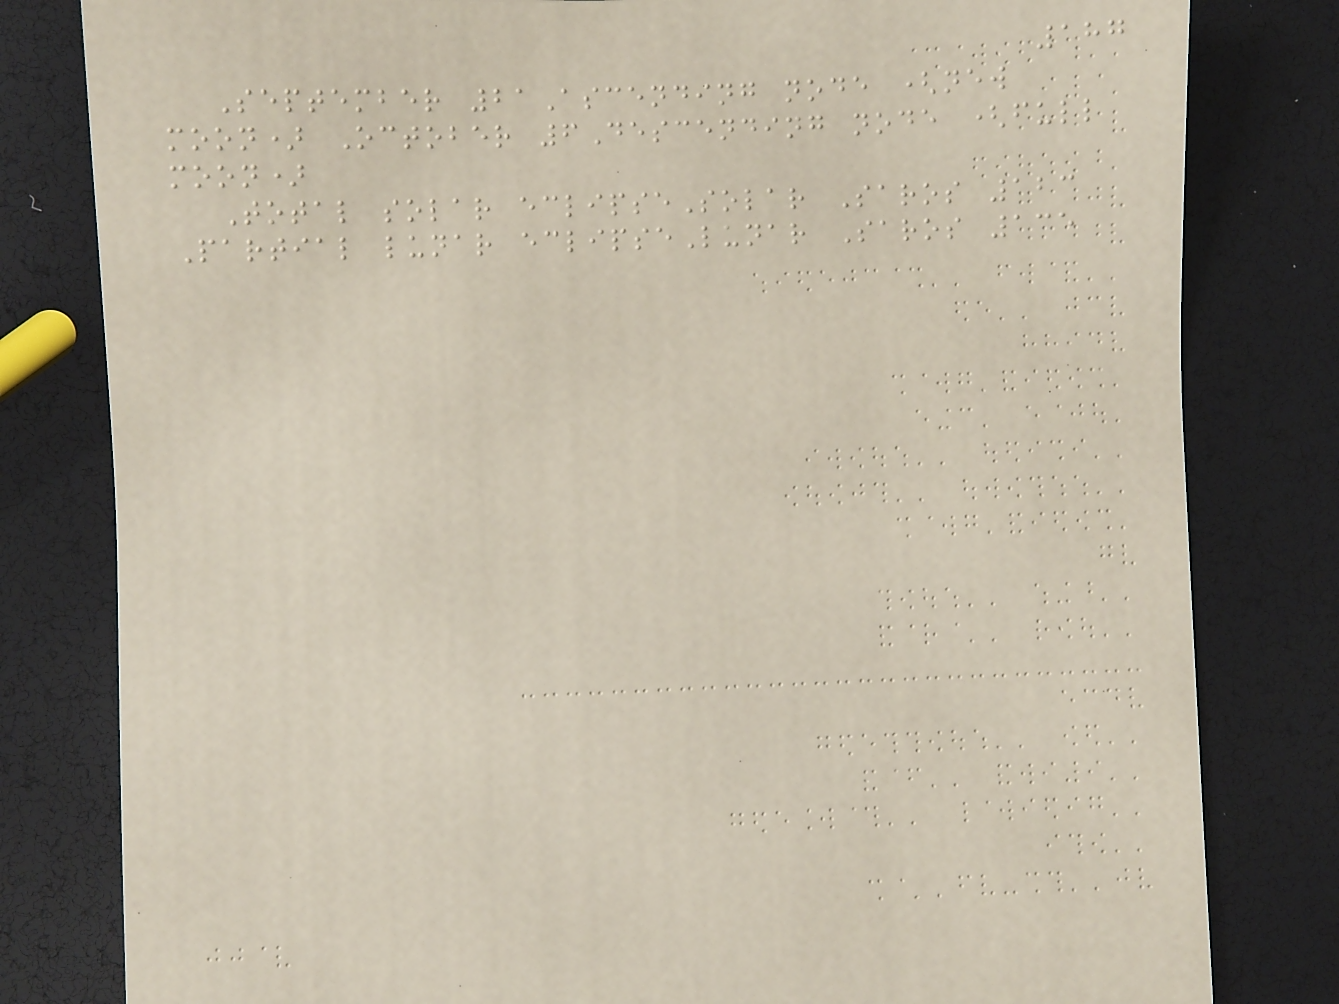187
September 21Ascending node (new
moon) October 6Descending node (full
moon)
Total solar eclipseSolar Saros 123
Partial lunar eclipseLunar Saros 135
